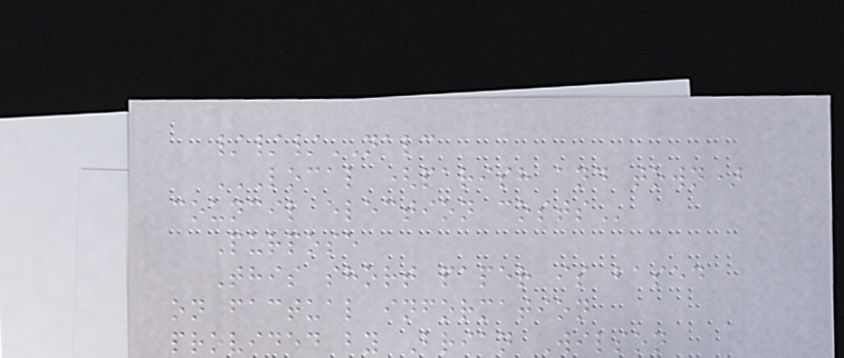///NALC
LOCAL (PARISH AND TOWN)
COUNCIL ELECTION COSTS
Purpose
This short paper is based
on factual information
provided by Brian Wilson
